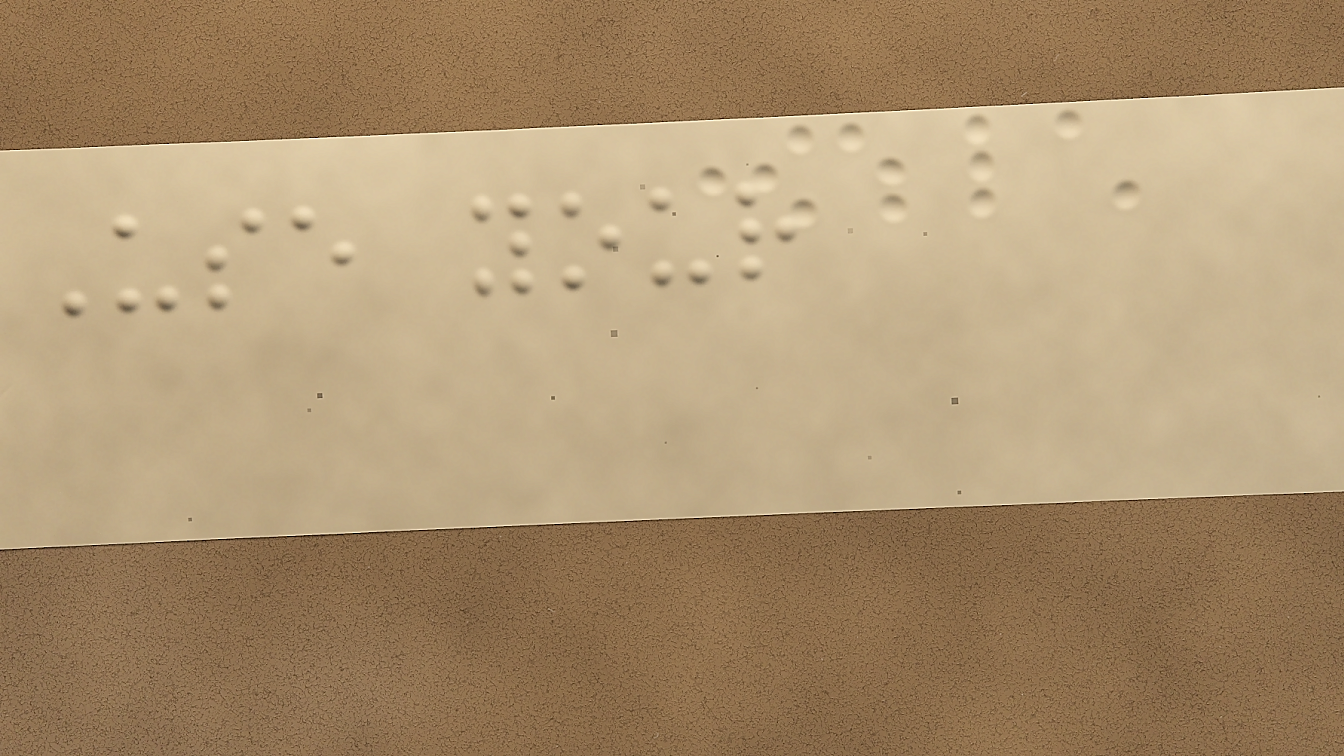Use your
